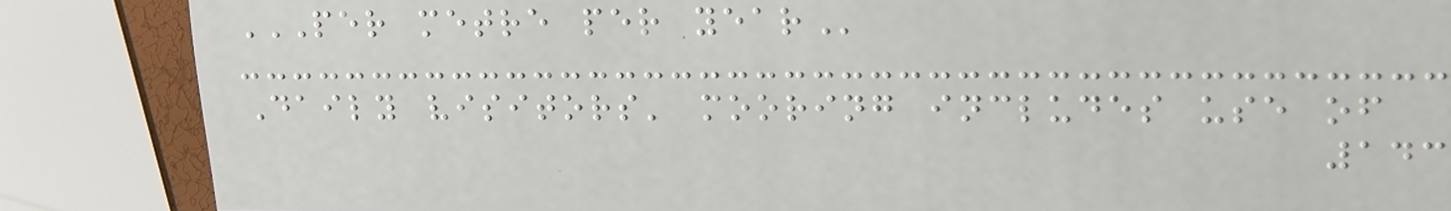PER METRE PER YEAR
Daily visitors' mooring includes use of
143
